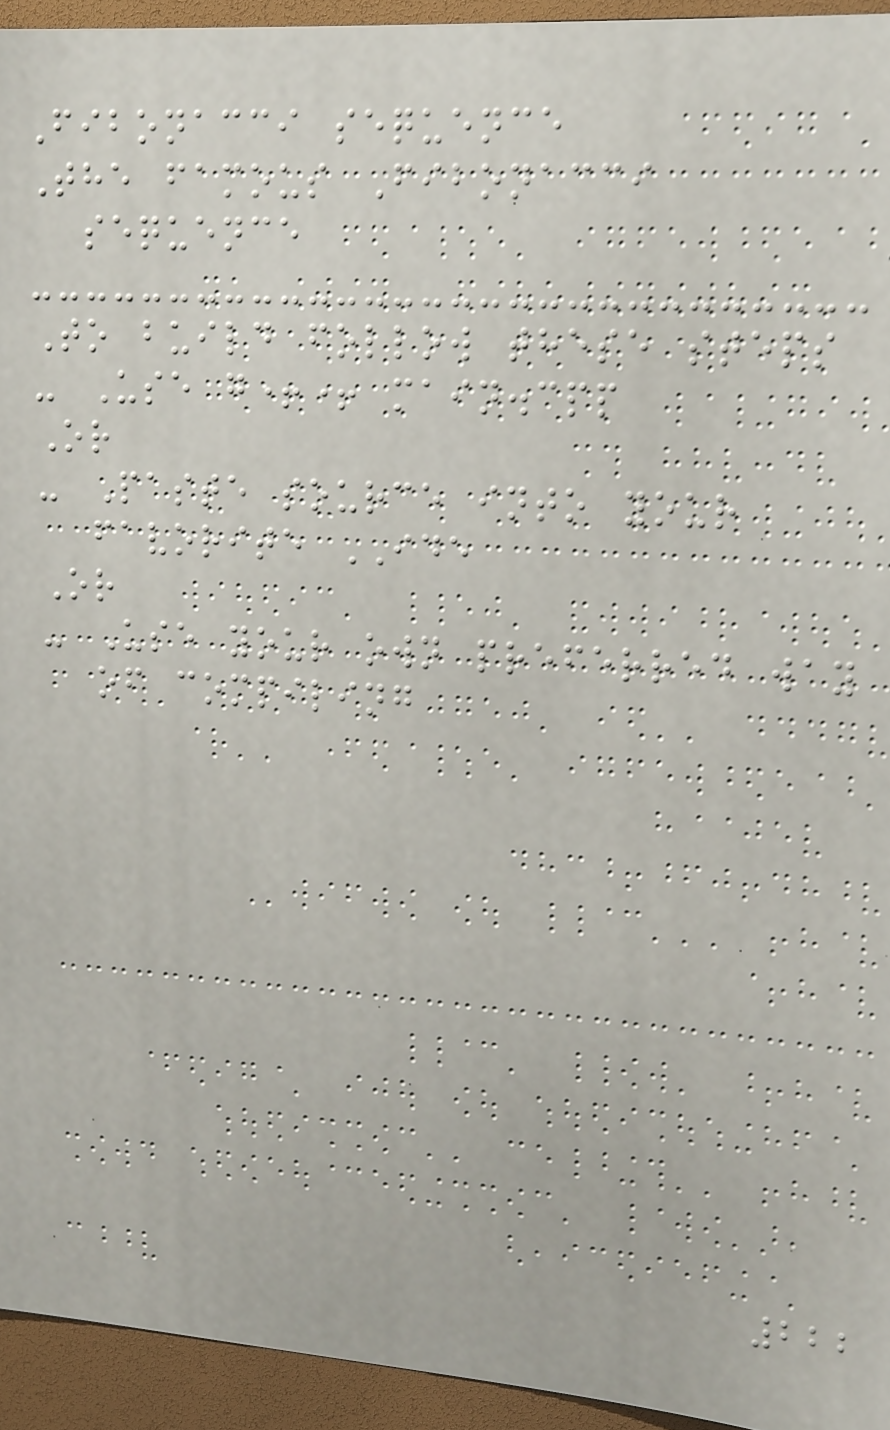Fibonacci sequence
The famous Fibonacci
sequence
To build follow these steps
- Use g++ main.cpp
Or
- Paste source into your
favorite IDE
Or
- Use your own preferred way
of compiling
222
